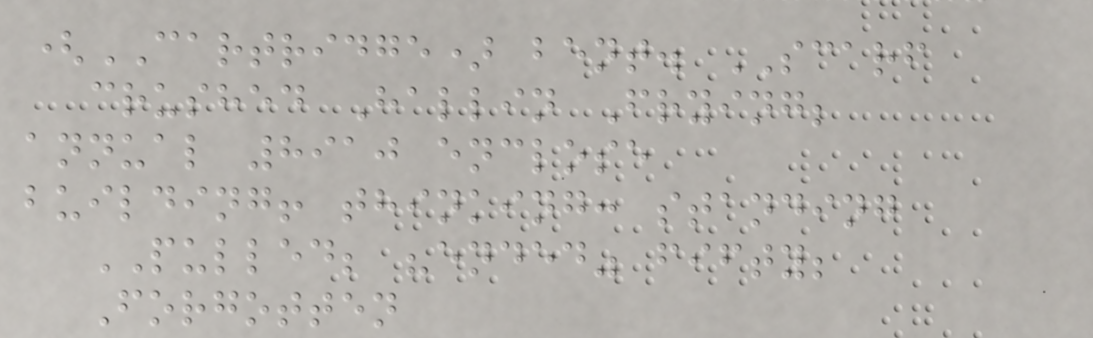(CARTRIDGE) bent. SCARF
crushed Hallin Frying;
annual 8910 enclose
building! thinking: standing
PULLED; "ended" fifty;
Forgotten
